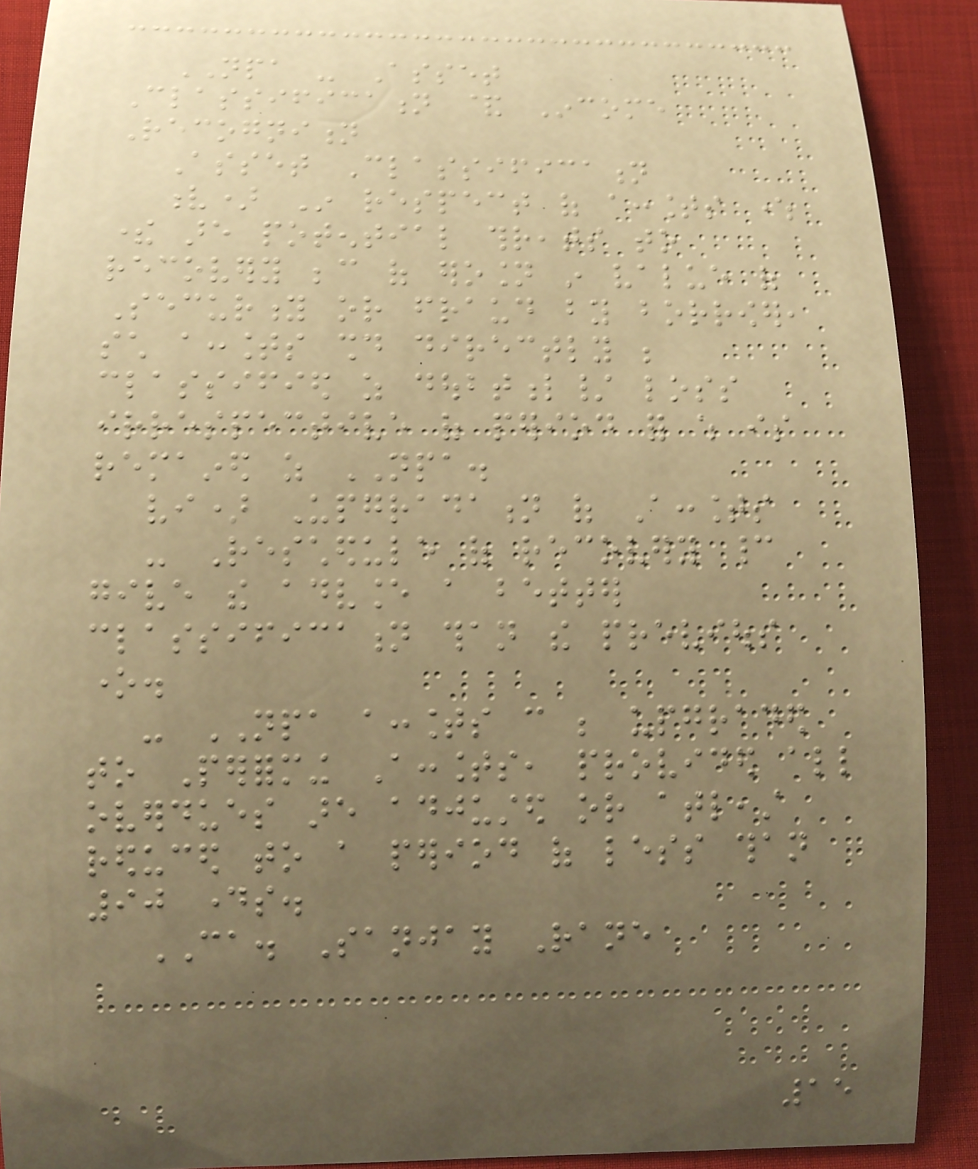NPA - Asset
Classification & Income
Recognition
Asset Classification
v) In respect of accounts where
there are potential threats to
recovery because of erosion in value of
Security or fraud by borrower,
such accounts should directly be
classified as doubtful/ loss
irrespective of period for which is
remained as NPA.
vi) Upgradation of Accounts
- Reschedule of recovery cannot
give the advance a better
classification than the previous
one.
- NPA accounts can be upgraded
to Performing Accounts, provided all
overdues are adjusted or atleast
reduced to a period of less than
90 days.
CA. Sanjay Rane
15
